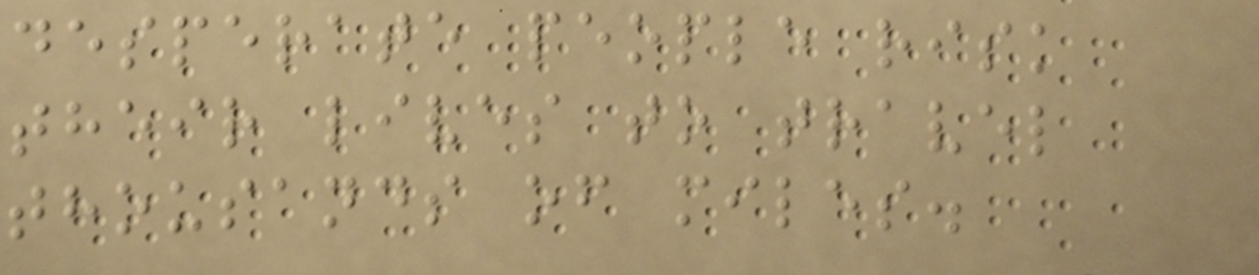desperate people risk
their lives to travel
thousands of miles.
